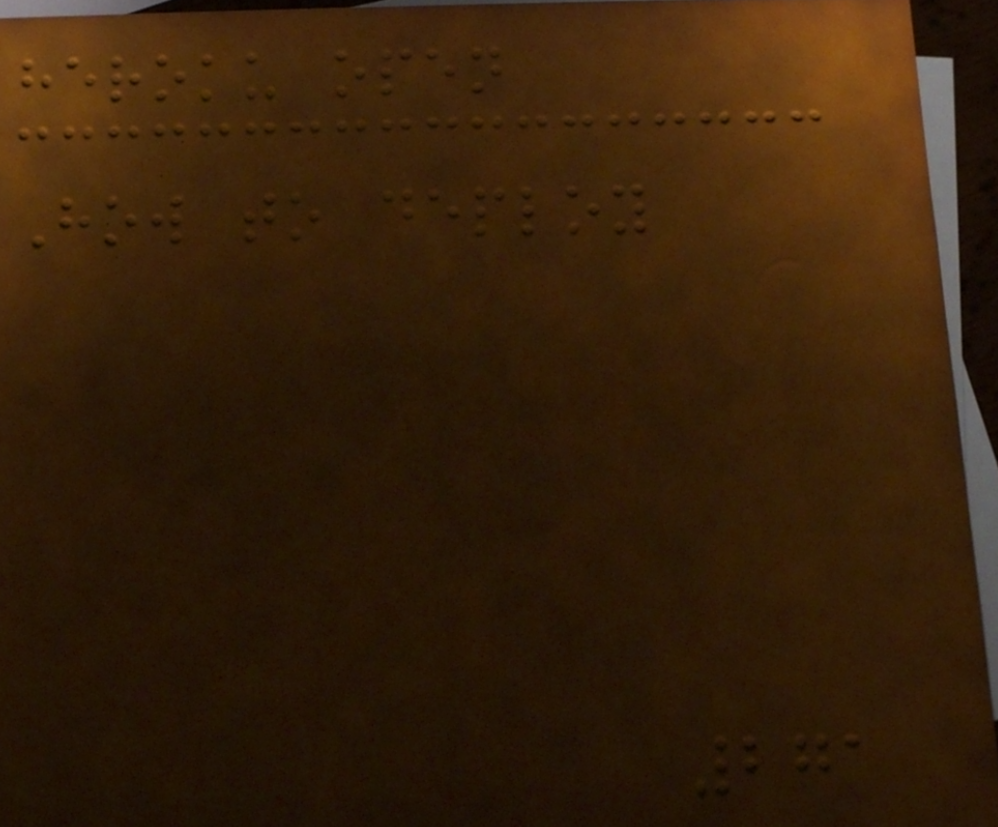heroku open
How to deploy
271
